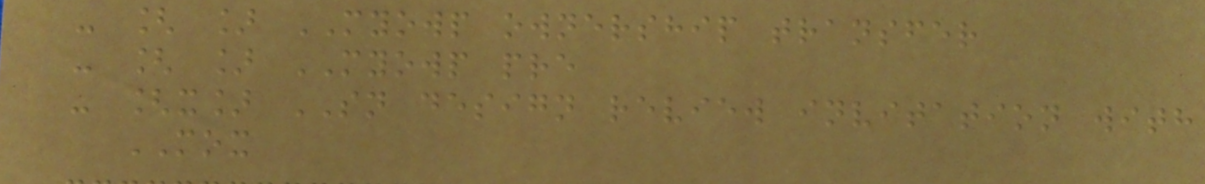- [ ] MYOWP ownership transfer
- [ ] MYOWP pre
- [x] SN design review invitation with
MOX
